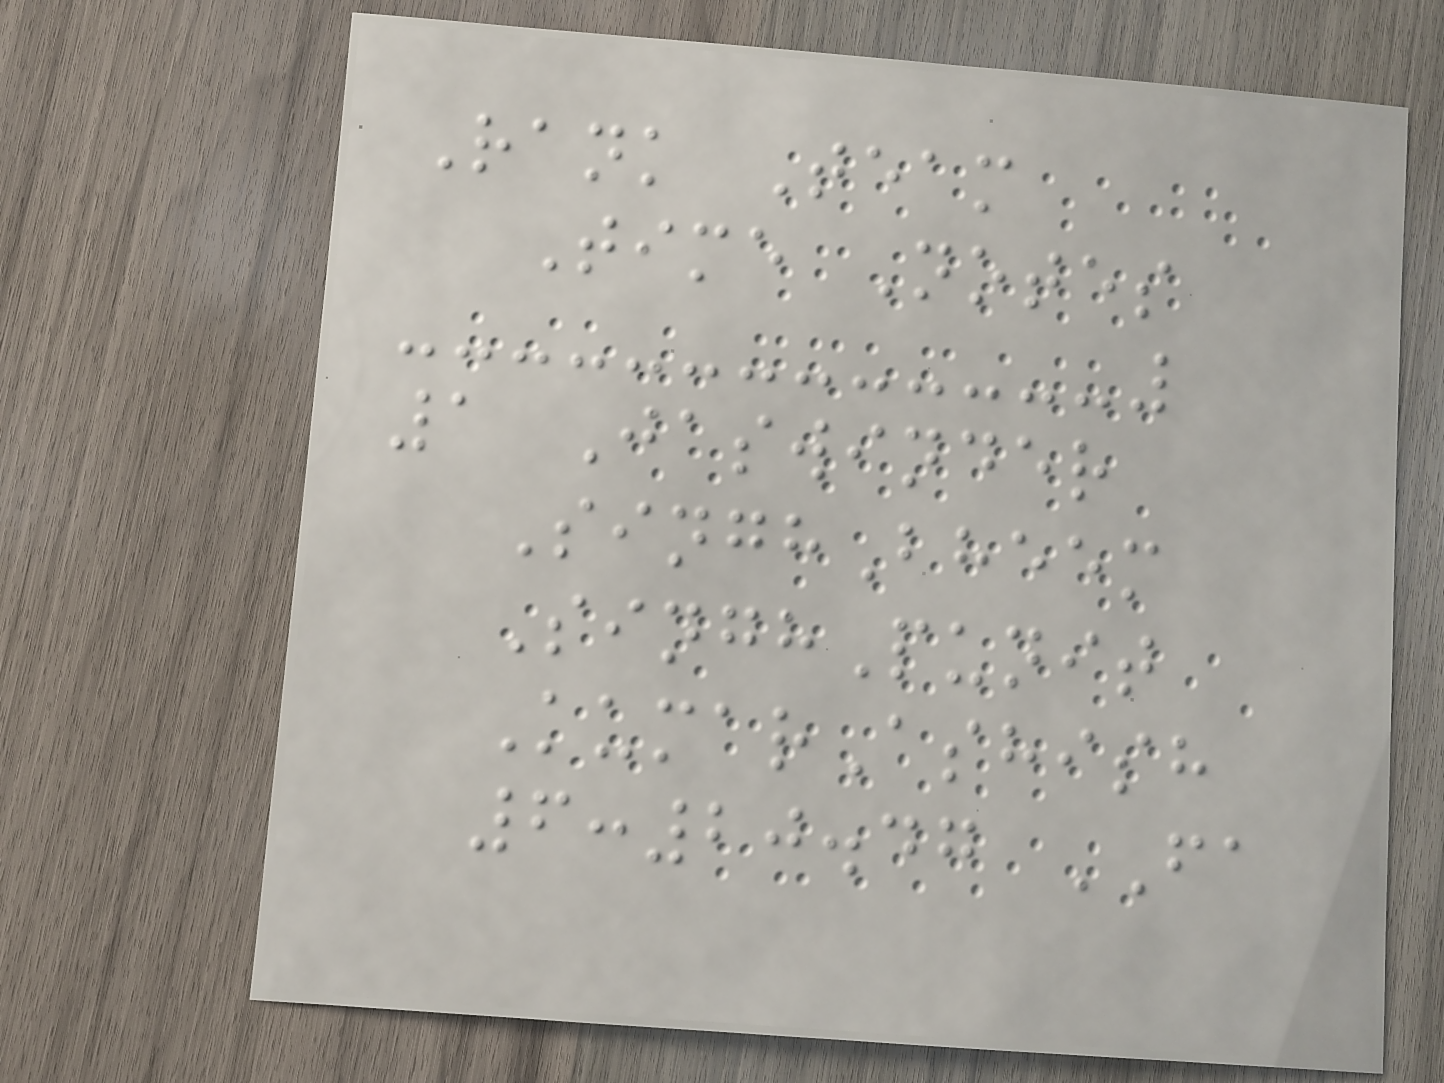Rank Team
Time Notes
1 Jaswinder
SinghBheem
SinghPunit
KumarAshish
6:20.47 FA
